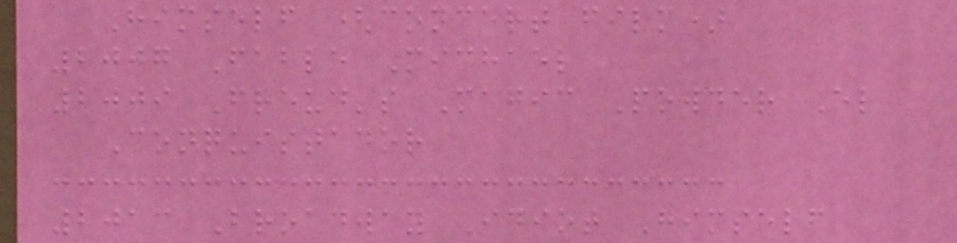Himself (concert film)
2007 Fable Michael
2009 Freud's Magic Powder El
Conquistador
2013 Broadway Idiot Himself
